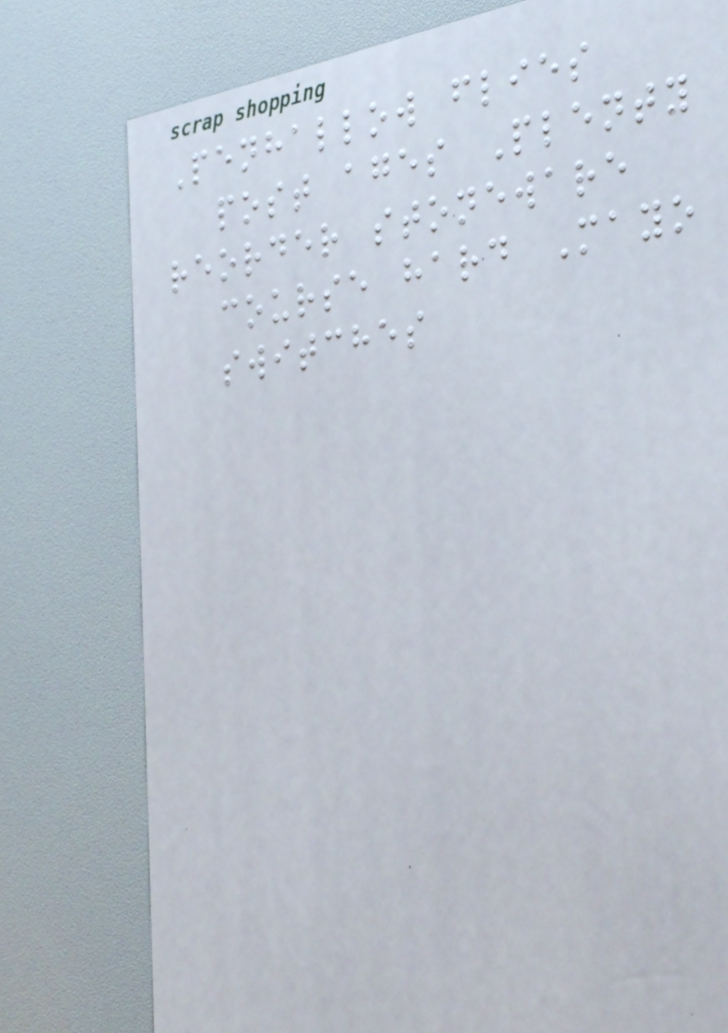Penhallow flies
post ages Plenty
reorder stoneware
course hard Mayo
switches
